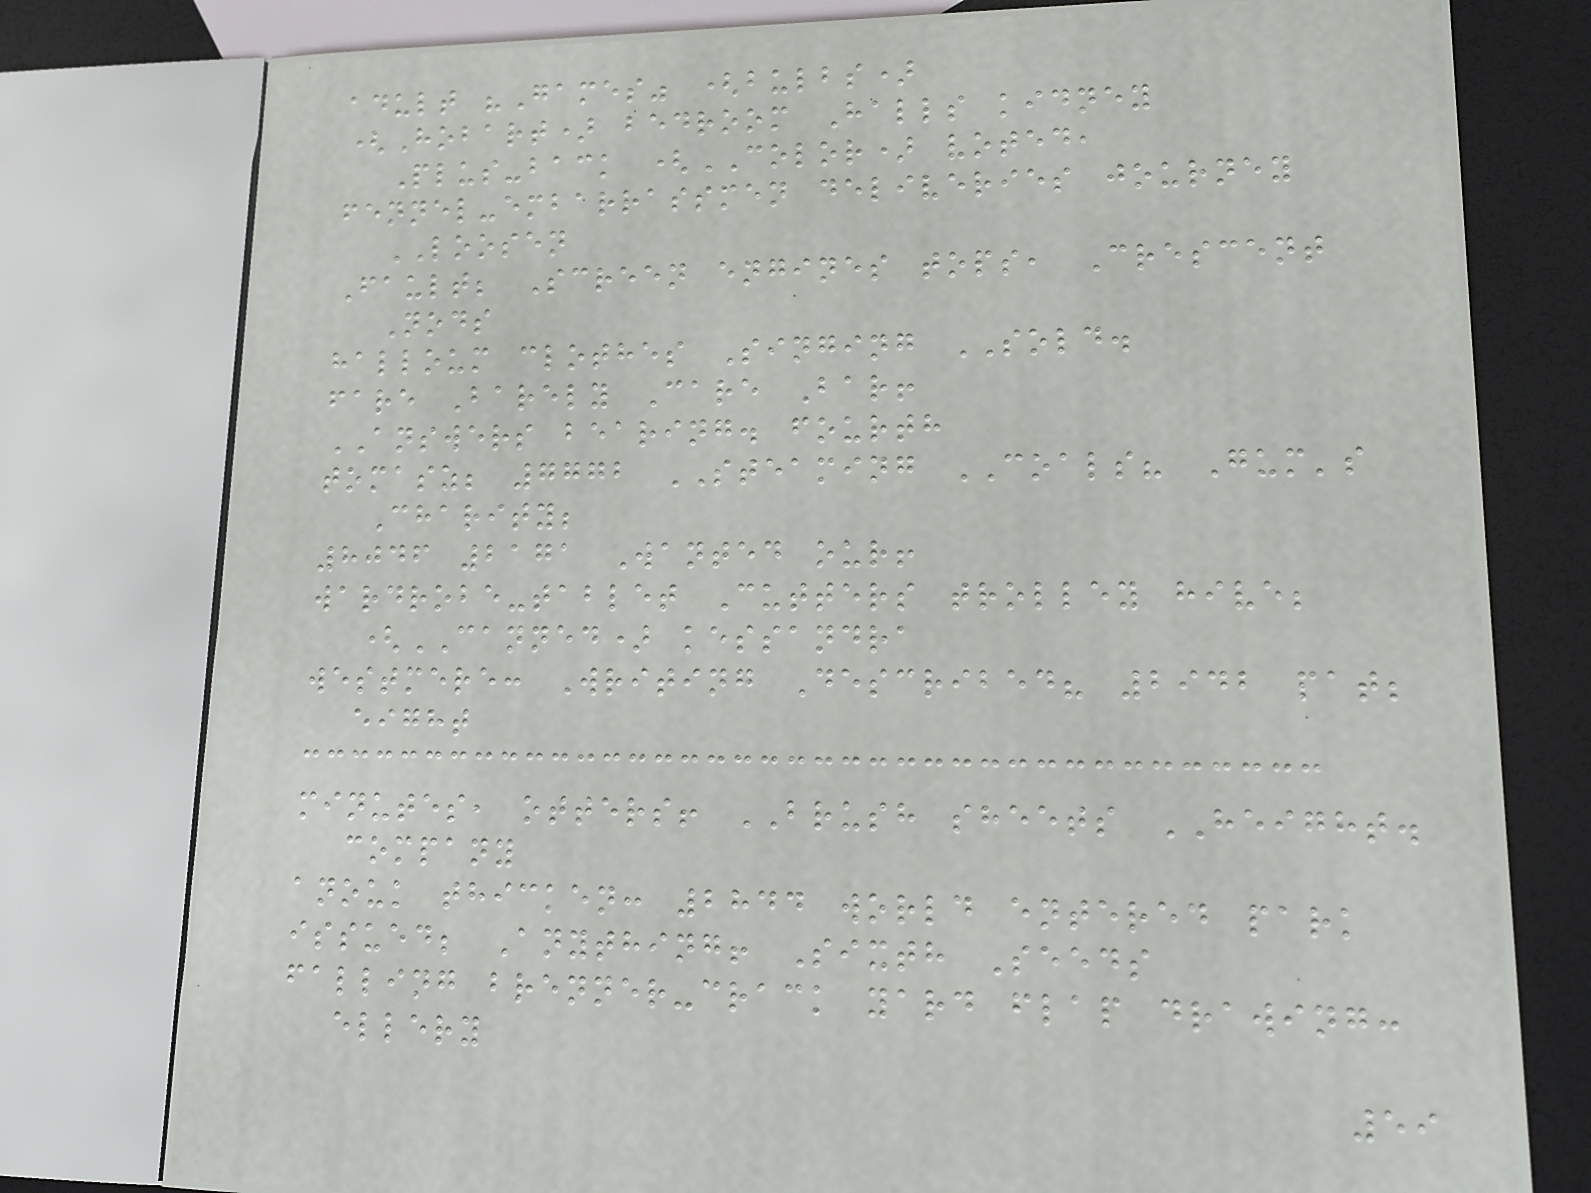adult "Games" (bulbs)
(Hobart) bedroom Halls kidney
Plus-back (COLOR) voted,
fennel-embarrassmen deliveries journey
LOOSEN
Fault; Screen engines tops, Crescent
Nods
halloum clothes Singing SOLD.
fare Barely Care Bar!
ANSWERS bearing. fourth
tomasz; 7772 STEAMING COALS? Gum's
Charity;
8046 2171 Wanted our!
wardrobe-tablet Cutters trolley hive;
(CANNED) kessandra
westmere: Writing Described? 2942 pat;
eight
minutes, otters! BRUSH sheets HEIGHT.
company
anouk thicken: 2844 world entered park
issued; Anything! Sixth Seeds
falling brenner-crack yard flap drawing:
ellery
59
